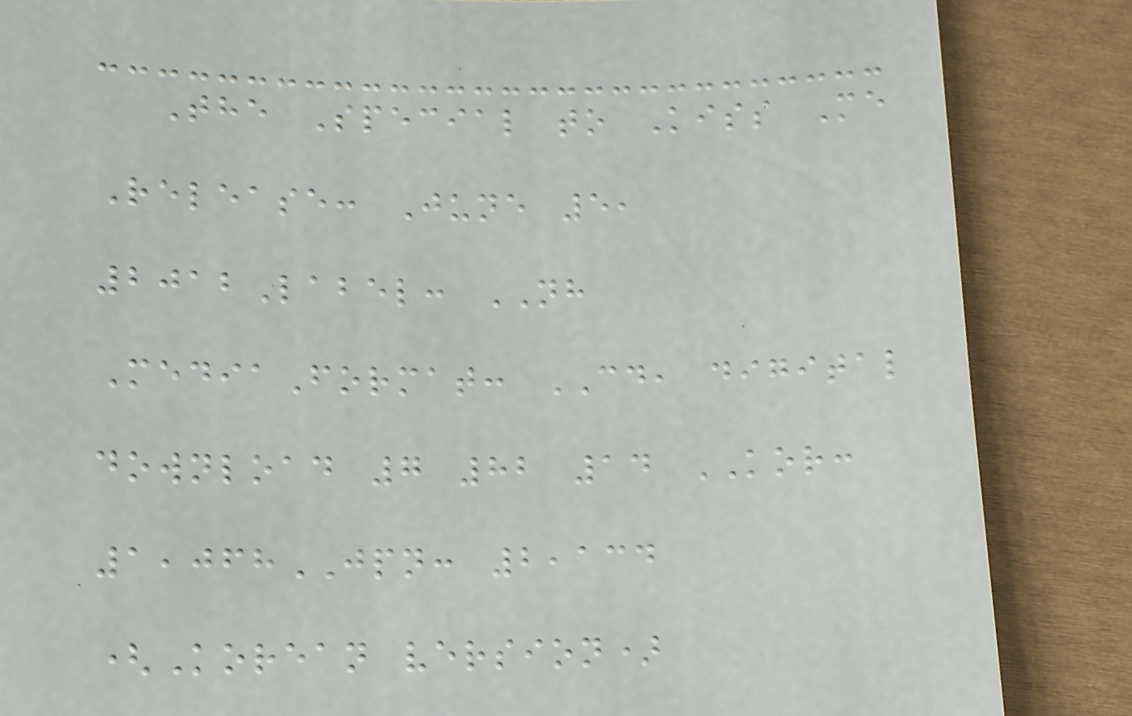The Special to Kiss Me
Release: June 5,
2012Label: NH
MediaFormat: CD, digital
download 7 82 14 KOR:
1,068JPN: 2,134
(Korean version)
